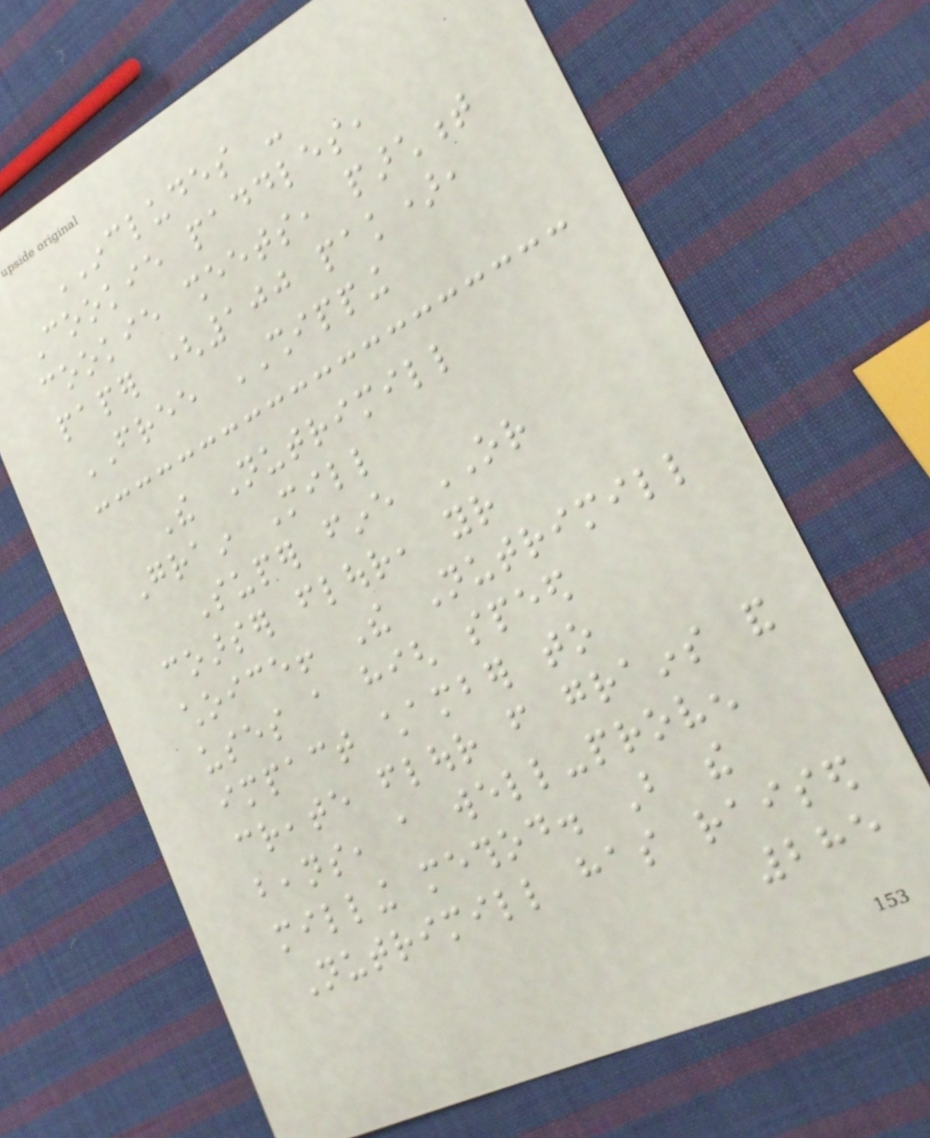INCLUDES -
Cookie paddles,
cookie sheets, parchment
paper (100 pak),
FREE SHIPPING
The Nutrimill
Grain Mill
Super fine OR
coarser flour, your
choice! The Nutrimill
uses a high speed
impact chamber to
create flour from grains and
beans, a well-proven
milling method. But the
Nutrimill has raised
285
